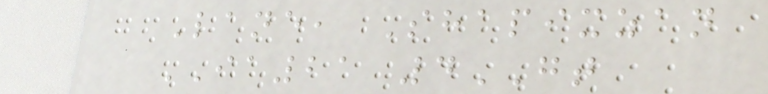Lane, Shapixzan
IA21 4GT
